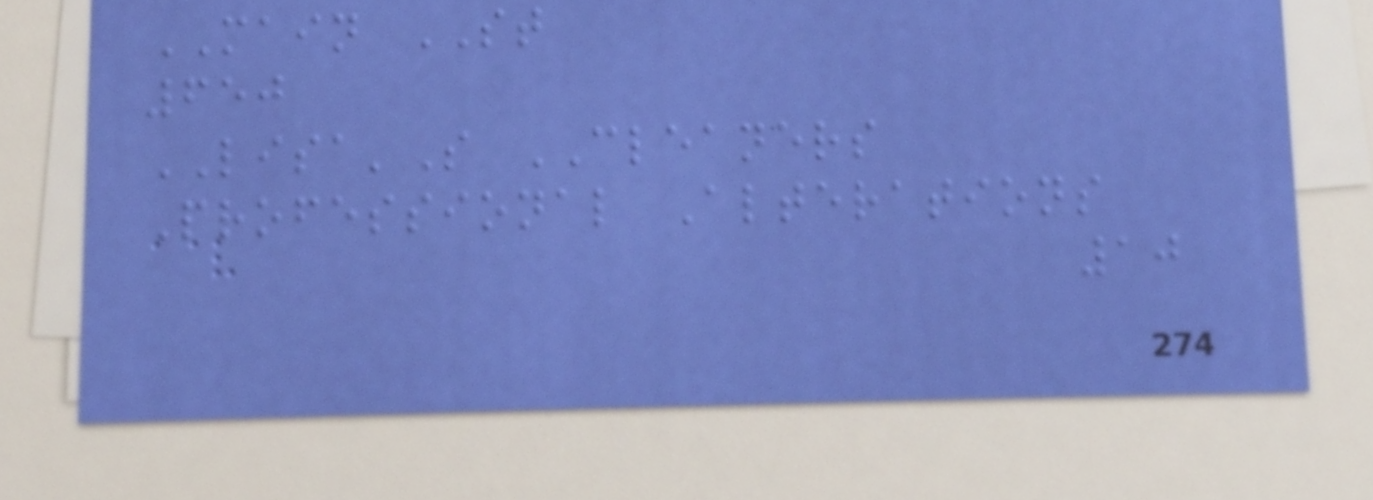MAIN ST
650
LISA'S CLEANERS
Professional Alterations
10
